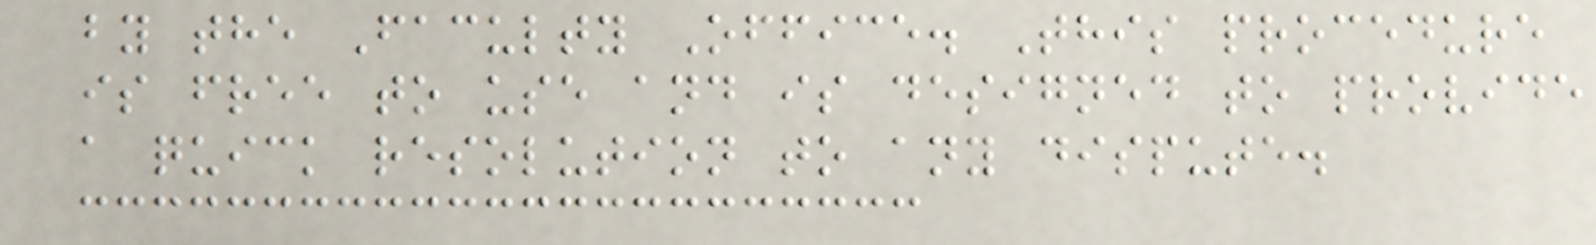by the Faculty Office. This procedure
is free to use and is designed to provide
a quick resolution to any dispute.
